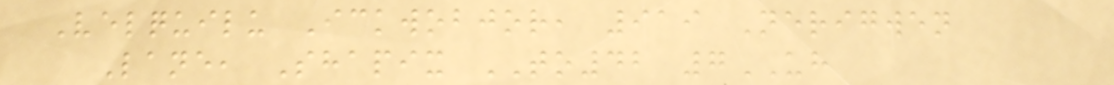Velquilu Ickwobjor, 919 Nerigwen
Lane, Shapix TO42 7UH
